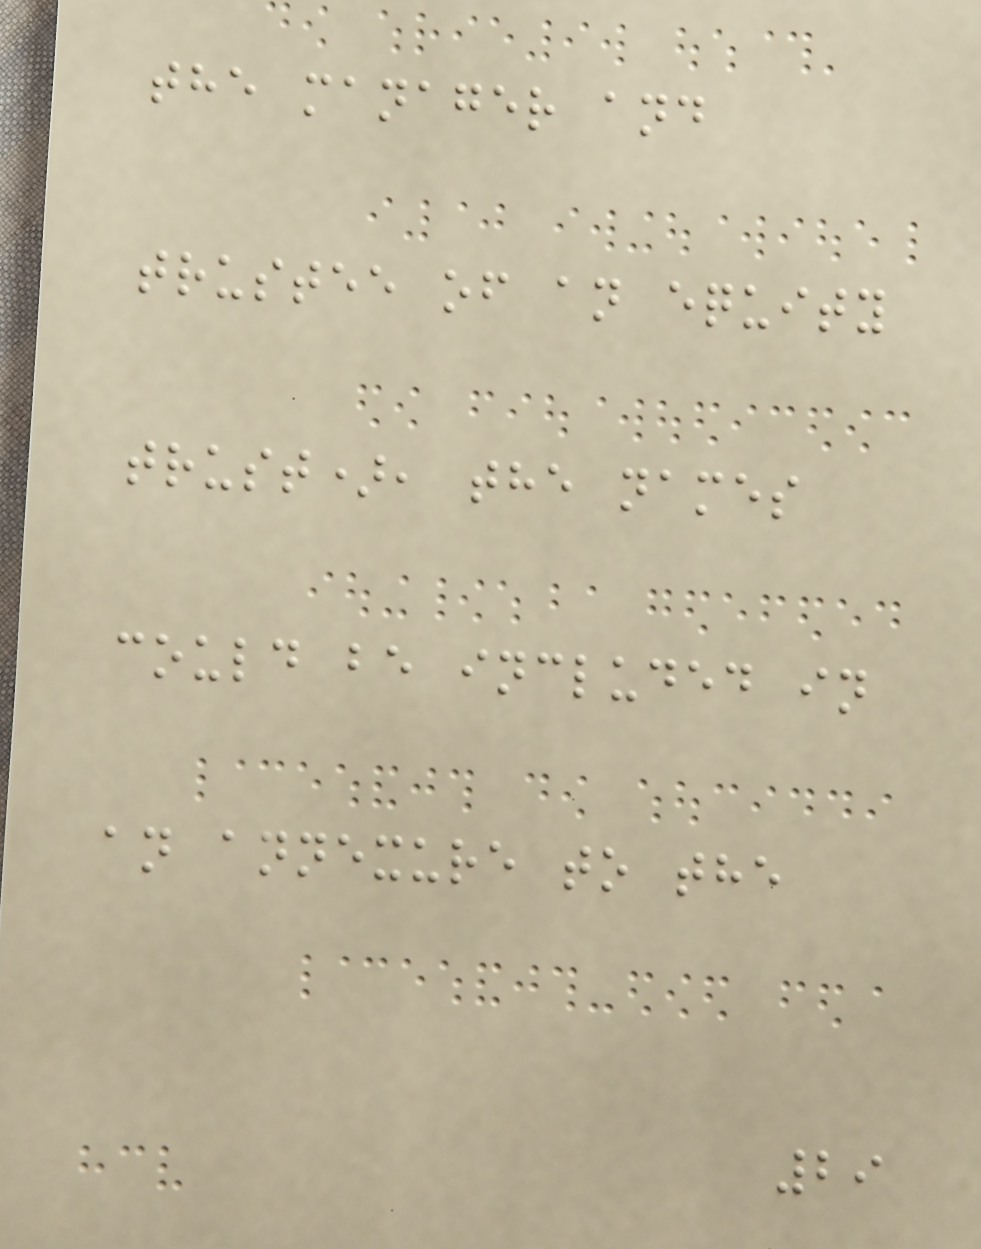the manager and
trustee of an equity
trust), the names
could be included in
an annexure to the
29
